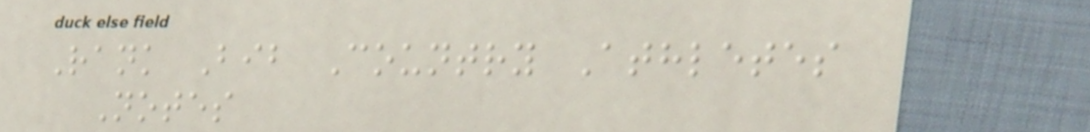Rank Bib Country Athletes
Notes
